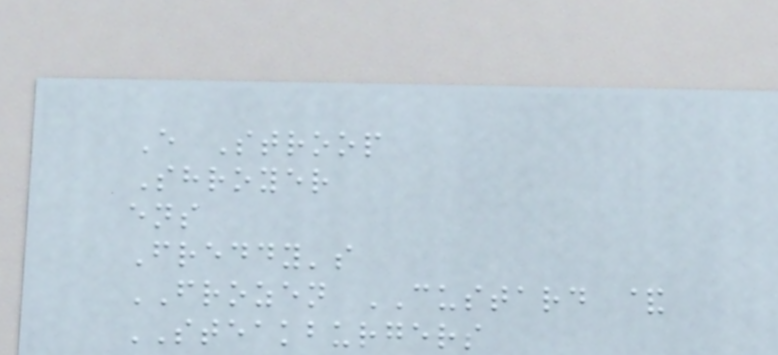E Stroop
Shroyer
ens
Freddy's
FROZEN CUSTARD &
STEAKBURGERS
